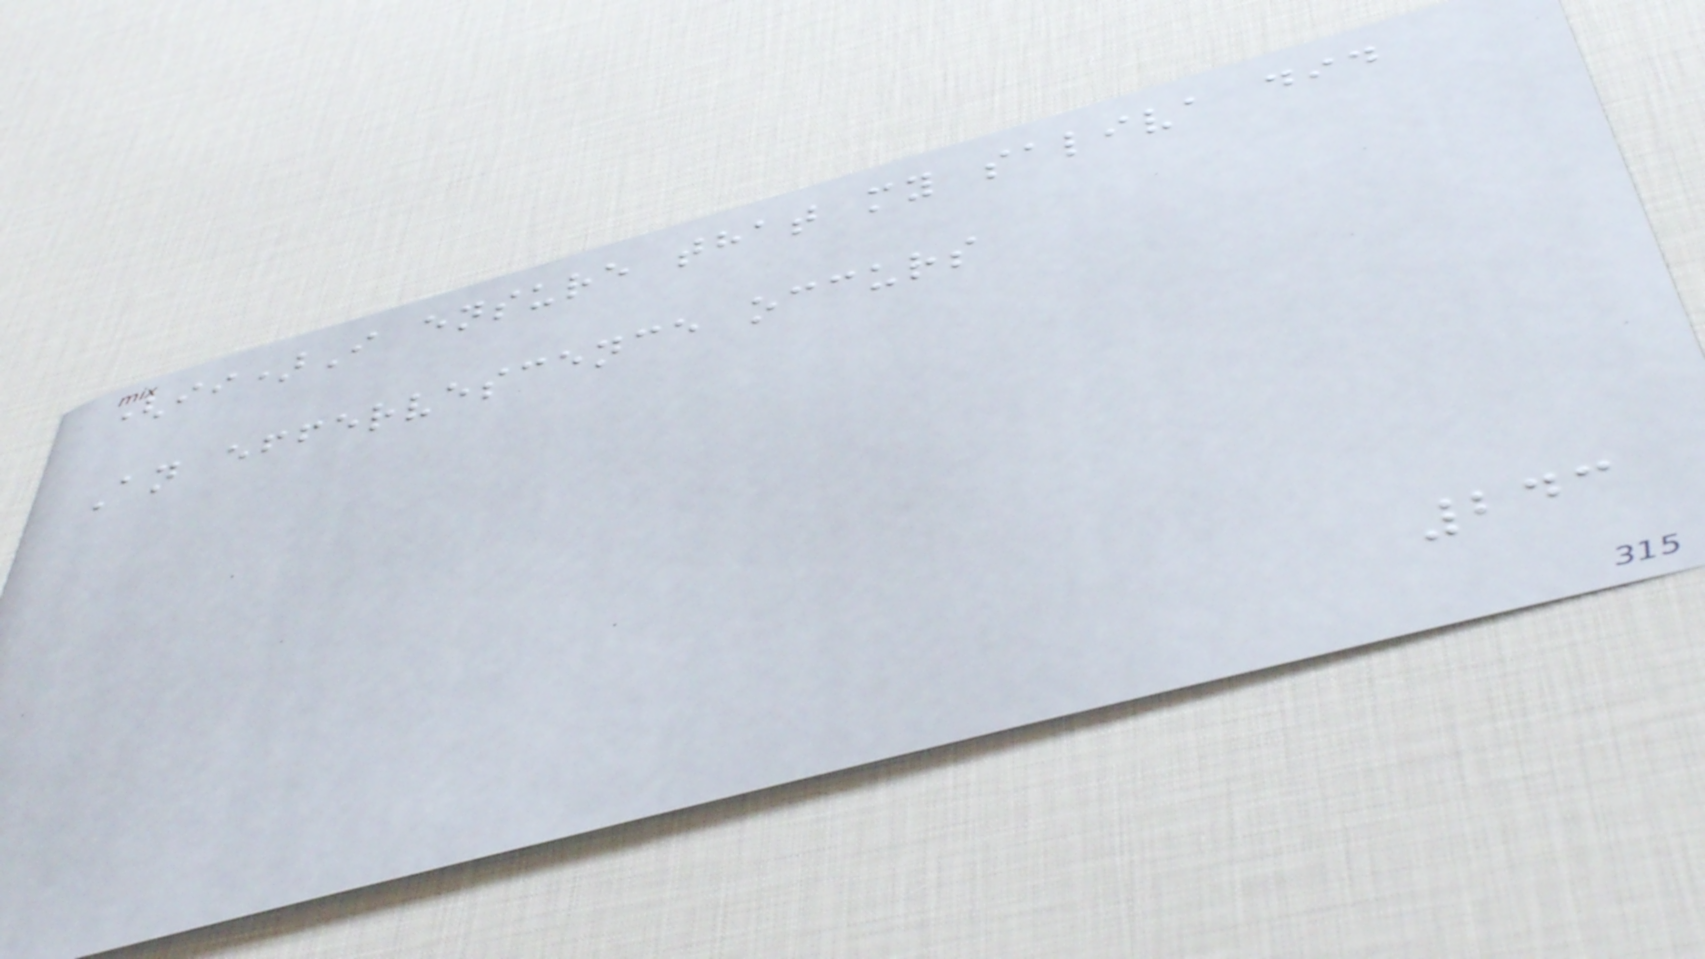(ii)I ensure that my saliva did
An effervescence occurs
243
